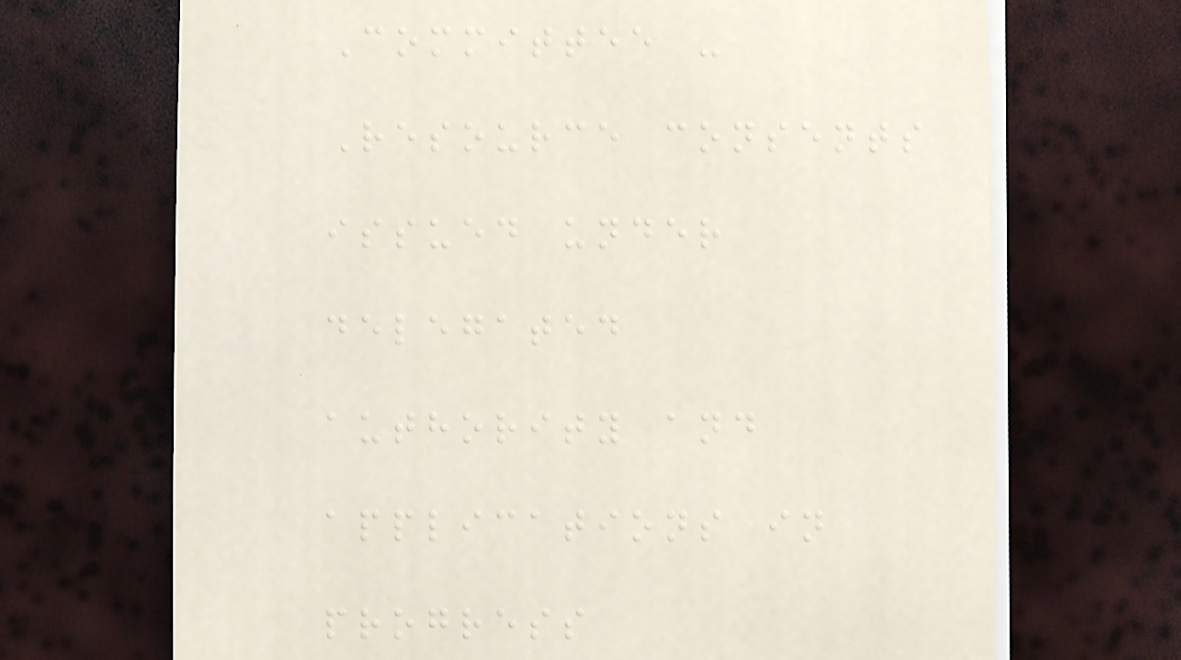Committee -
Resource consents
issued under
delegated
authority and
applications in
progress
